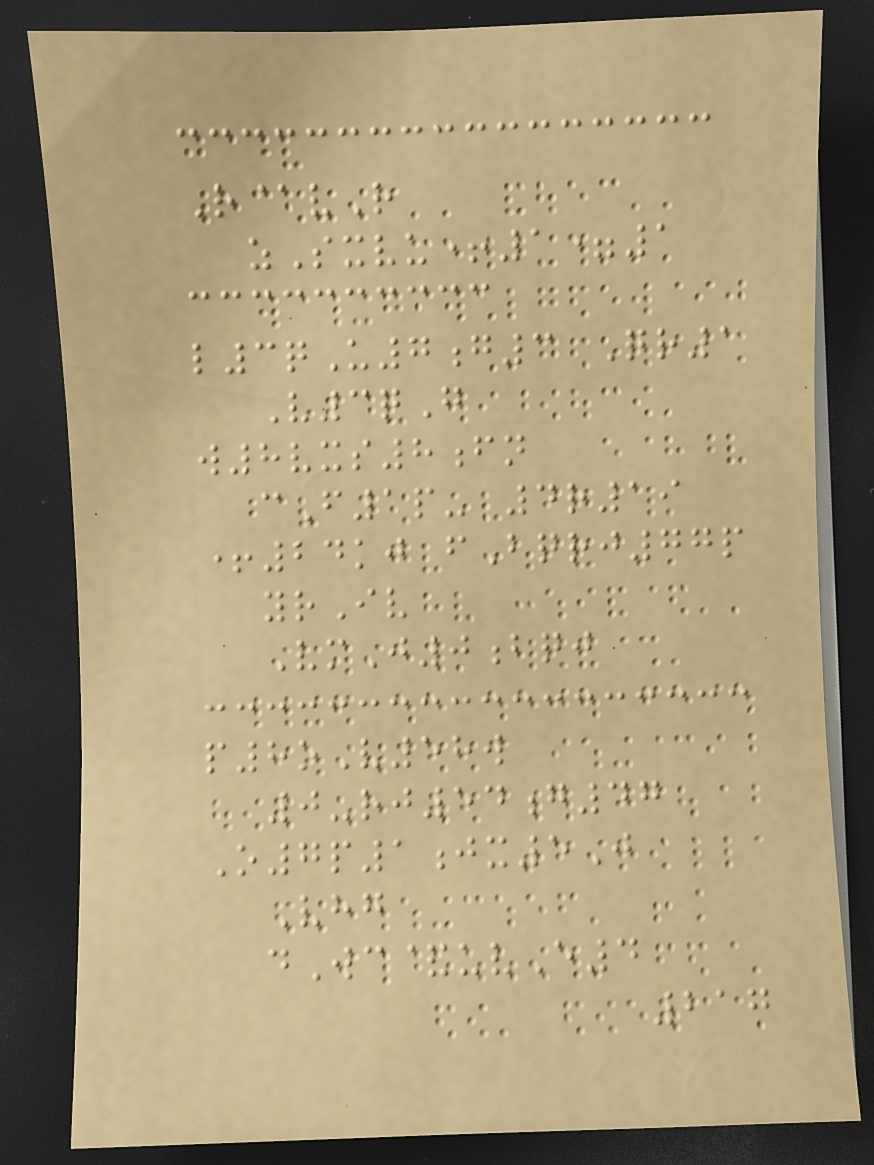R@vR
zSxvu+1=1
l3qU7g3 Qr1
V3qG
w8vxs8fn
cF1p- 4r19
+24kj fBqrj77p
yrIv
VmJ0bqj
p8oV58w
0-rj54g47
O7p1jx5J
Vhg
dWc&uvE4
217
